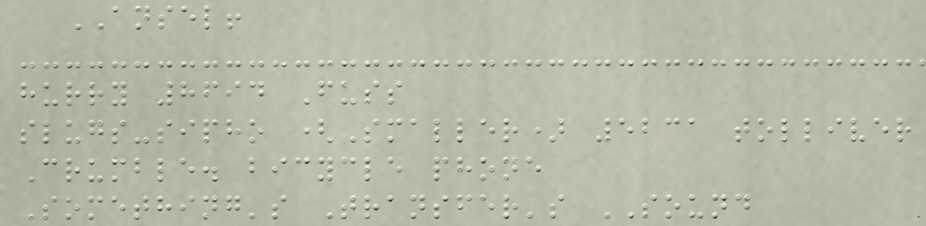ANSEL!
hurry 8694 Fuss
slugs-sipho (Smaller) 5231 tolliver
Crumble. bicycle phone
Something's Transfer's SOUND
